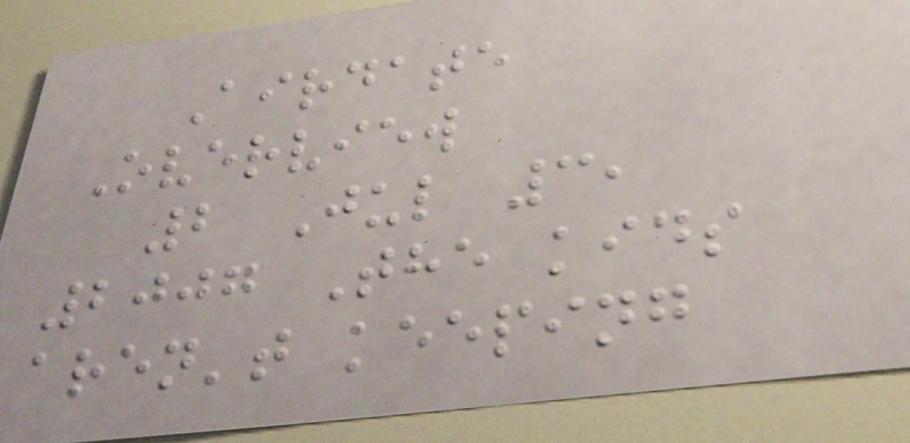Airdate
Overview
2 Jul 3,
2007 The kids
aren't keeping
